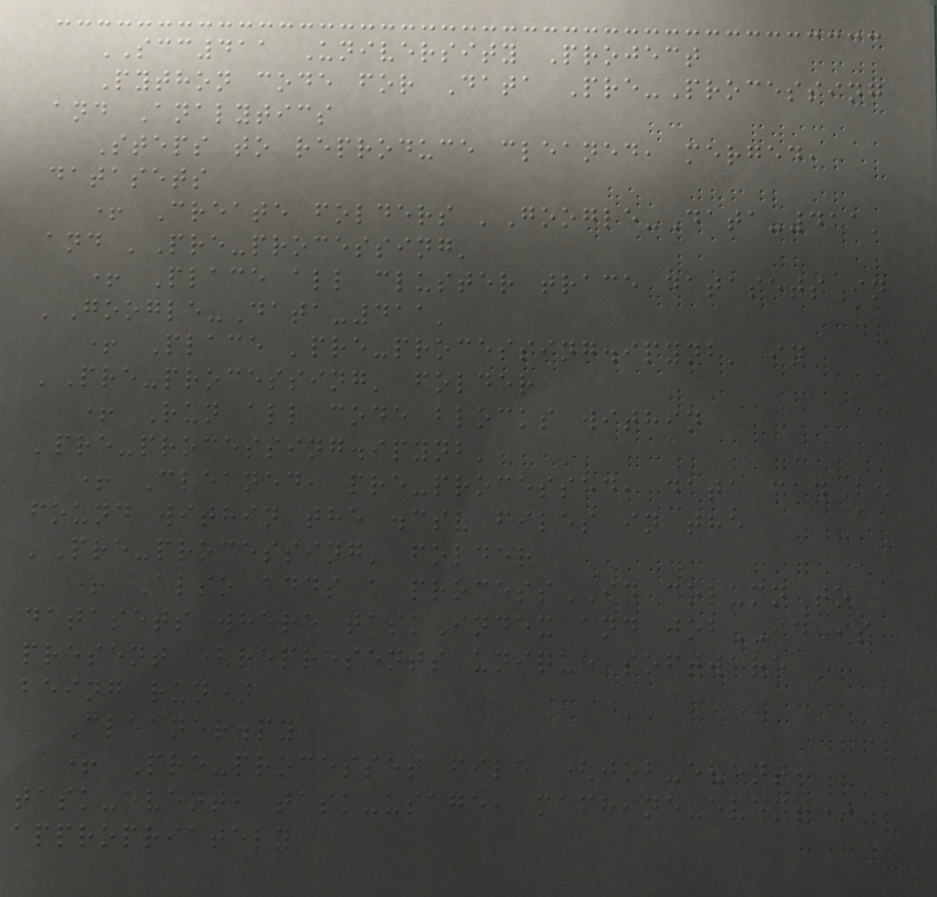SCC411 University Project
Python code for Data Pre-Processing
and Analytics
Steps to reproduce cleaned, merged,
datasets
+ Create folders 'Google-Data-411'
and 'Pre-processing'
+ Place all cluster trace datasets in
'Google-Data-411'
+ Place 'pre-processing.ipynb' in
'Pre-processing' folder
+ Run all code blocks within
'pre-processing.ipynb'
+ Cleaned, pre-processed, data can be
found within the .csv files in the
'Pre-processing' folder
+ Also adds a processID column to
datasets where taskIndex and jobID is
present (represents unique software
being run)
Cleaner.py
+ Pre-processes file (job-event,
task-event, task-usage, machine-event)
appropriately
